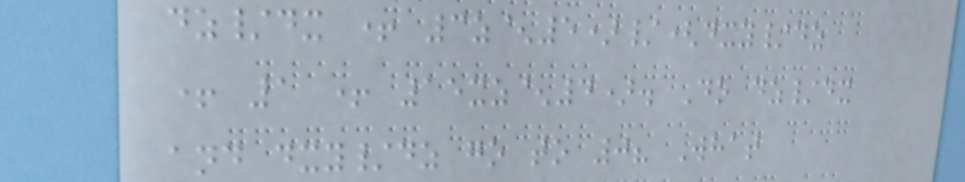dz/dx + 3z^5)/(dxy/dz
+ 1 + 15xz^4). Do dz/dx
and dxy/dz go to 0? What
